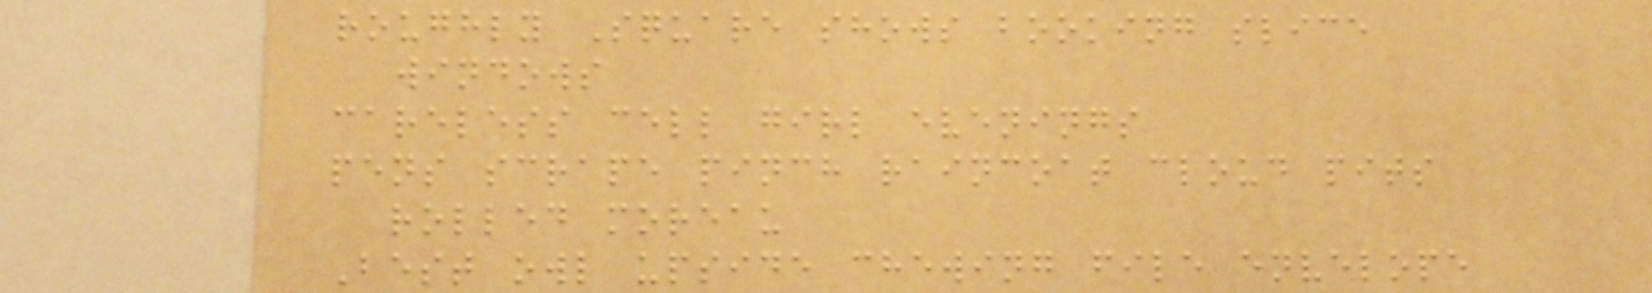roughly Square shows booking slice
windows
careless cell girl evenings
pens scrape pinch raincoat cloud pits
rolled moreau
Best owl upside chewing file envelope
